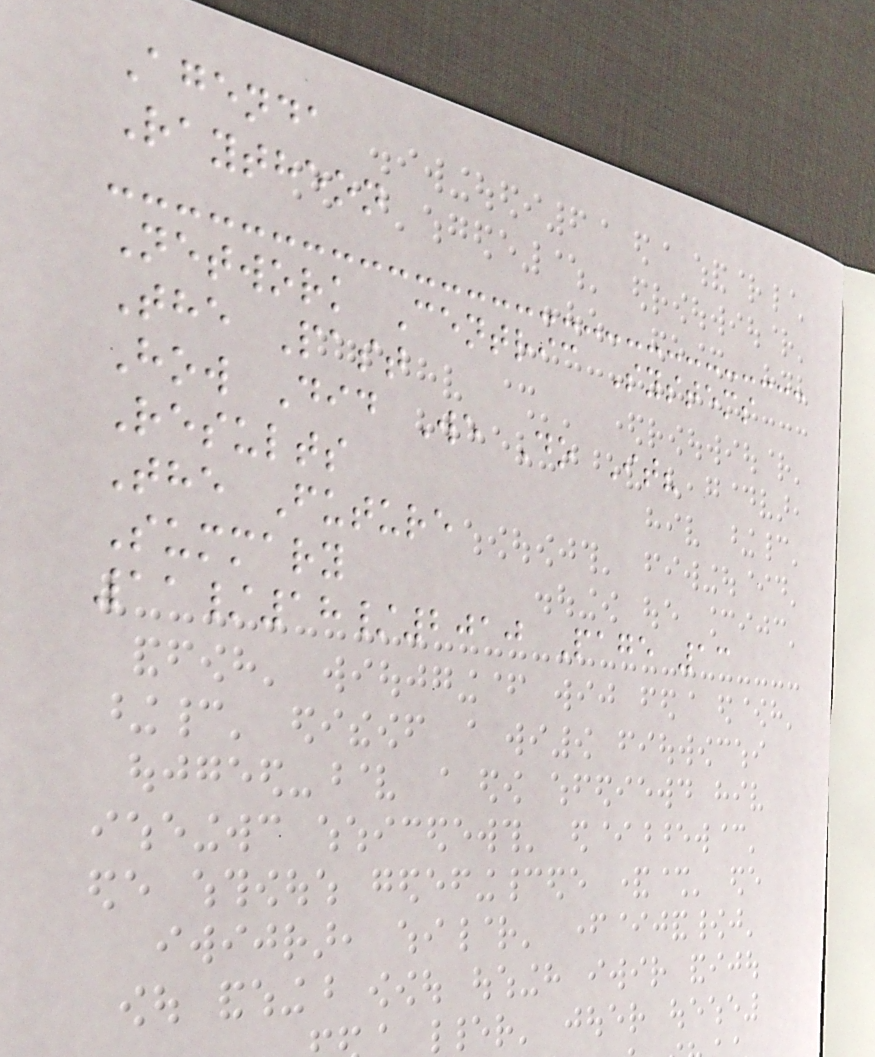Agenda
Raytheon
Network Centric Systems
The Past
How Did We Do It?
Results
The Future
Summary
11/18/2010 Page 13
